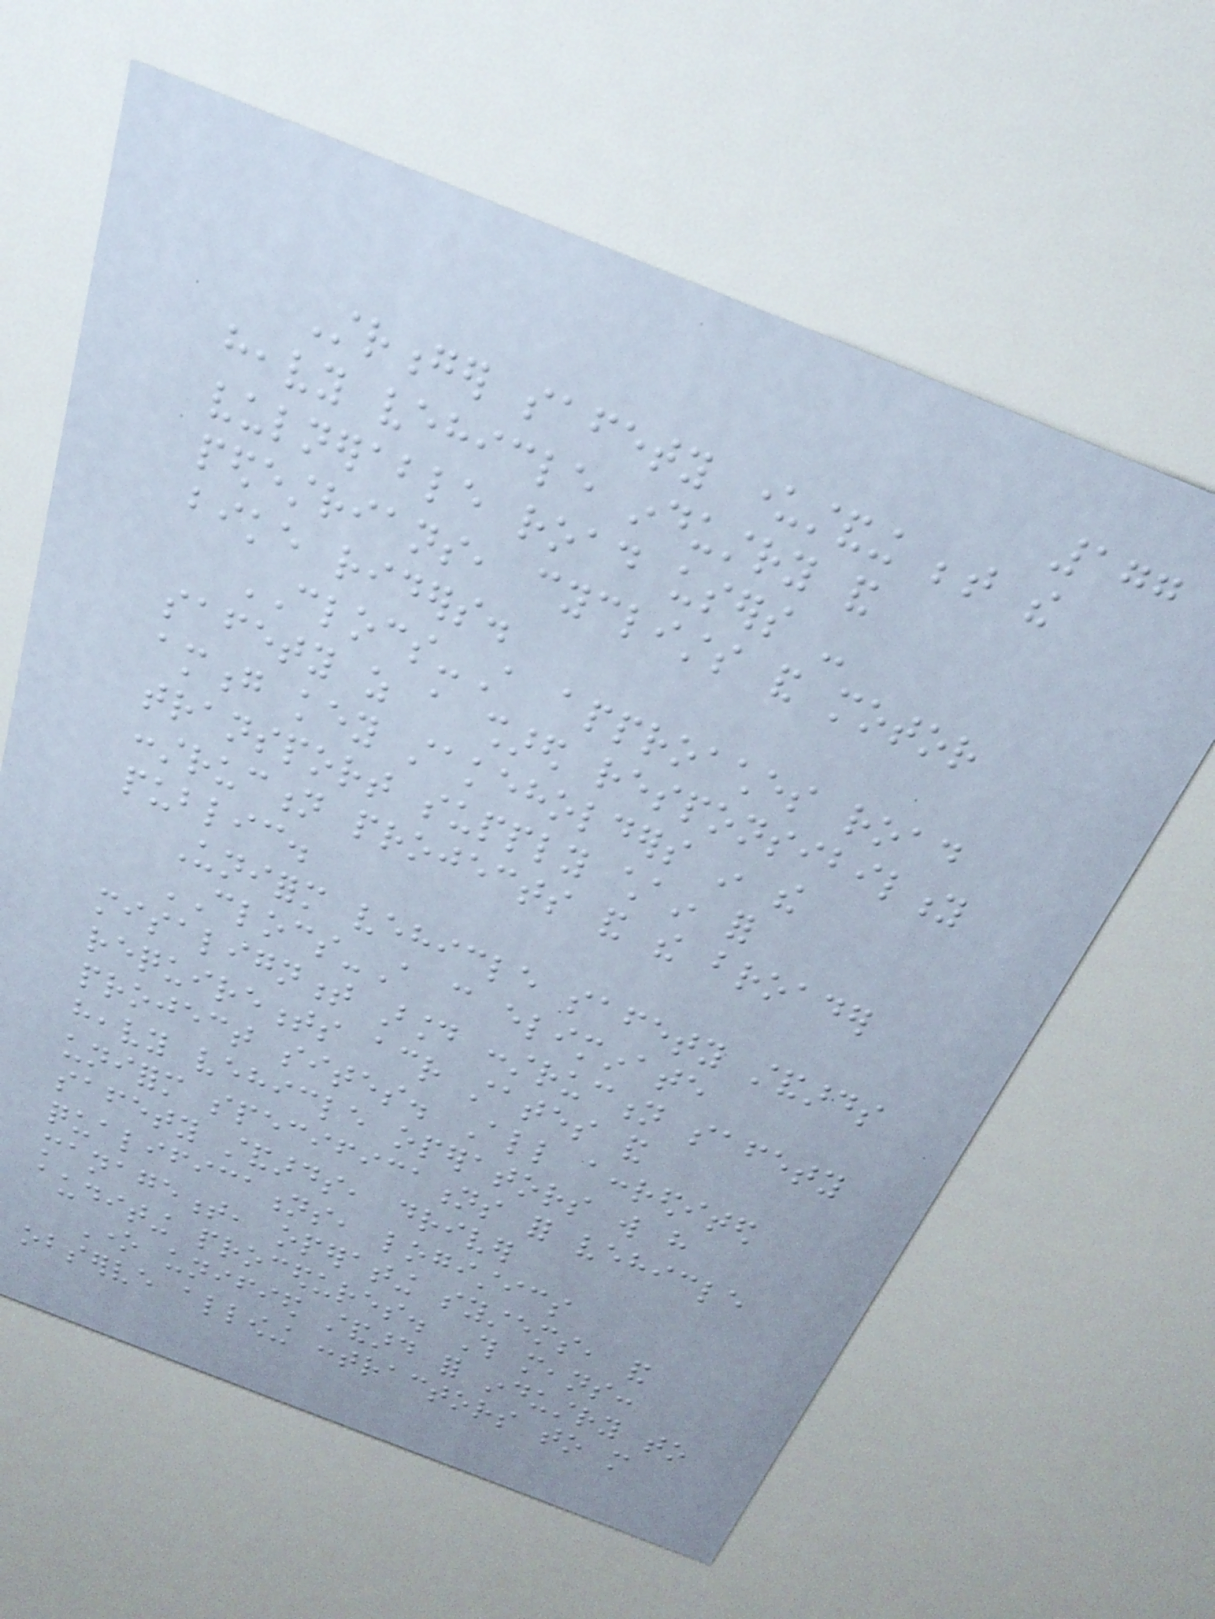177
Stronger safety understanding between the
heavy vehicle industry and
vulnerable road users -
pedestrians, cyclists and motor
bike riders.
CLOCS-A approaches road
safety as a shared responsibility
among key stakeholders in the
transport supply chain for
construction projects and the broader
public.
Uniform vehicle safety standards
CLOCS-A can eliminate
misalignment around construction safety
requirements across states and
project sites. All accredited
heavy vehicle operators will have
uniform specifications for vehicle
safety standards, driver
qualifications, logistics
management, operating systems, and
auditing procedures. This means:
One unified standard for industry to
observe allowing contractors to more
